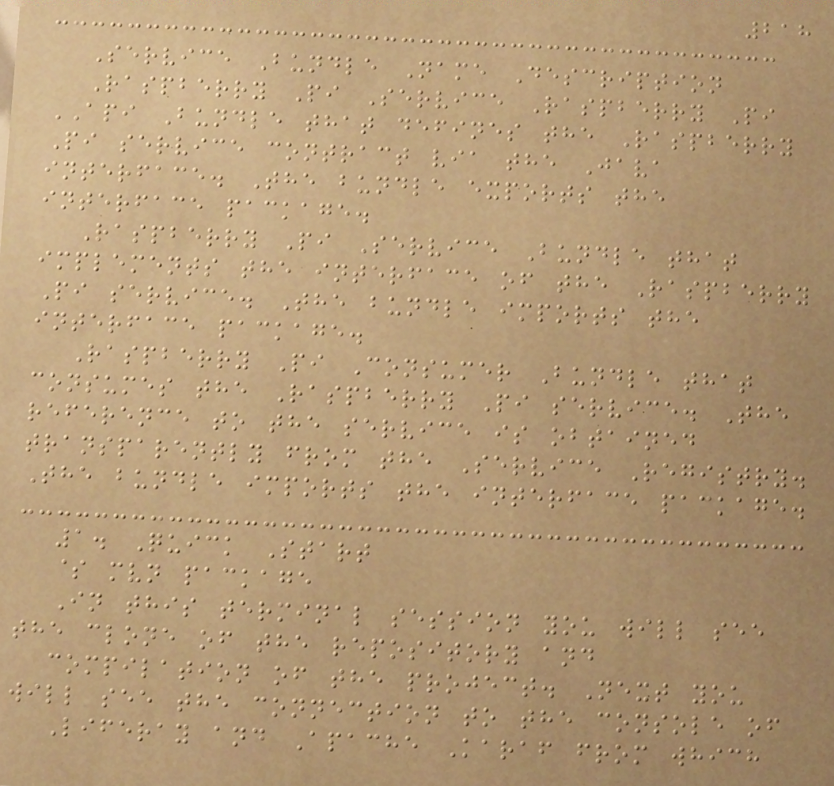218
Service Bundle Name Description
Raspberry Pi Service Raspberry Pi
API Bundle that defines the Raspberry
Pi service contract via the Java
interface. The bundle exports the
interface package.
Raspberry Pi Service Bundle that
implements the interface of the Raspberry
Pi service. The bundle imports the
interface package.
Raspberry Pi Consumer Bundle that
consumes the Raspberry Pi service. The
reference to the service is obtained
transparently from the Service Registry.
The bundle imports the interface package.
1. Quick Start
$ mvn package
In this terminal session you will see
the clone of the repository and
compilation of the project. Next you
will see the connection to the console of
Liferay and Apache Karaf from which
